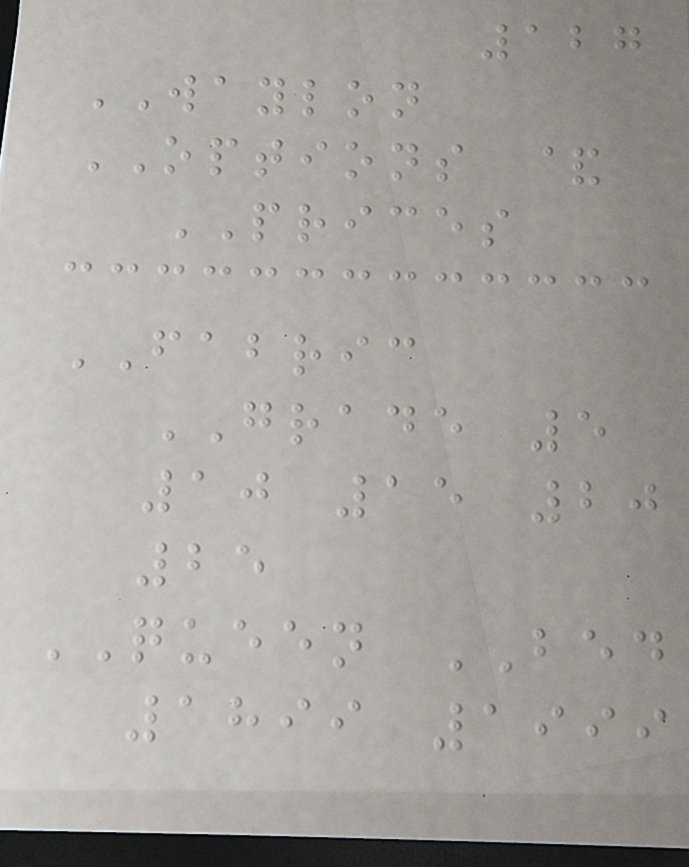127
WAYLON
OPTIONS &
PRICES
FABRIC
GRADE 5
10 15 20
25
QUEEN BED
1899 1999
